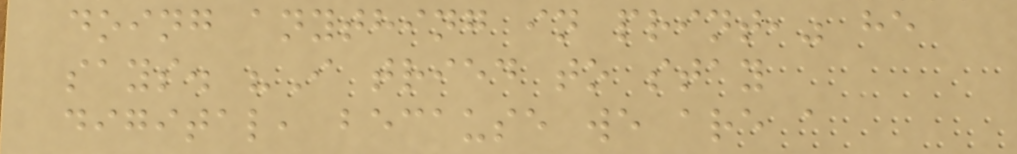doing anything in print," he
says. "I tried to stay
digital, because we are a
